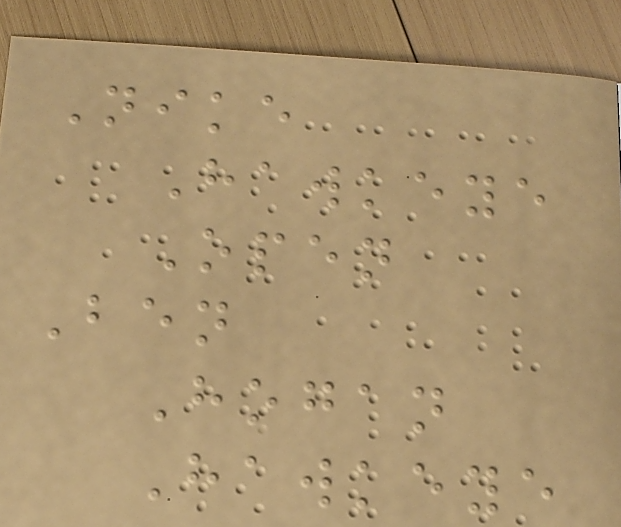Nike
Hawkeye
Open
Ben
Hogan
Hawkeye
